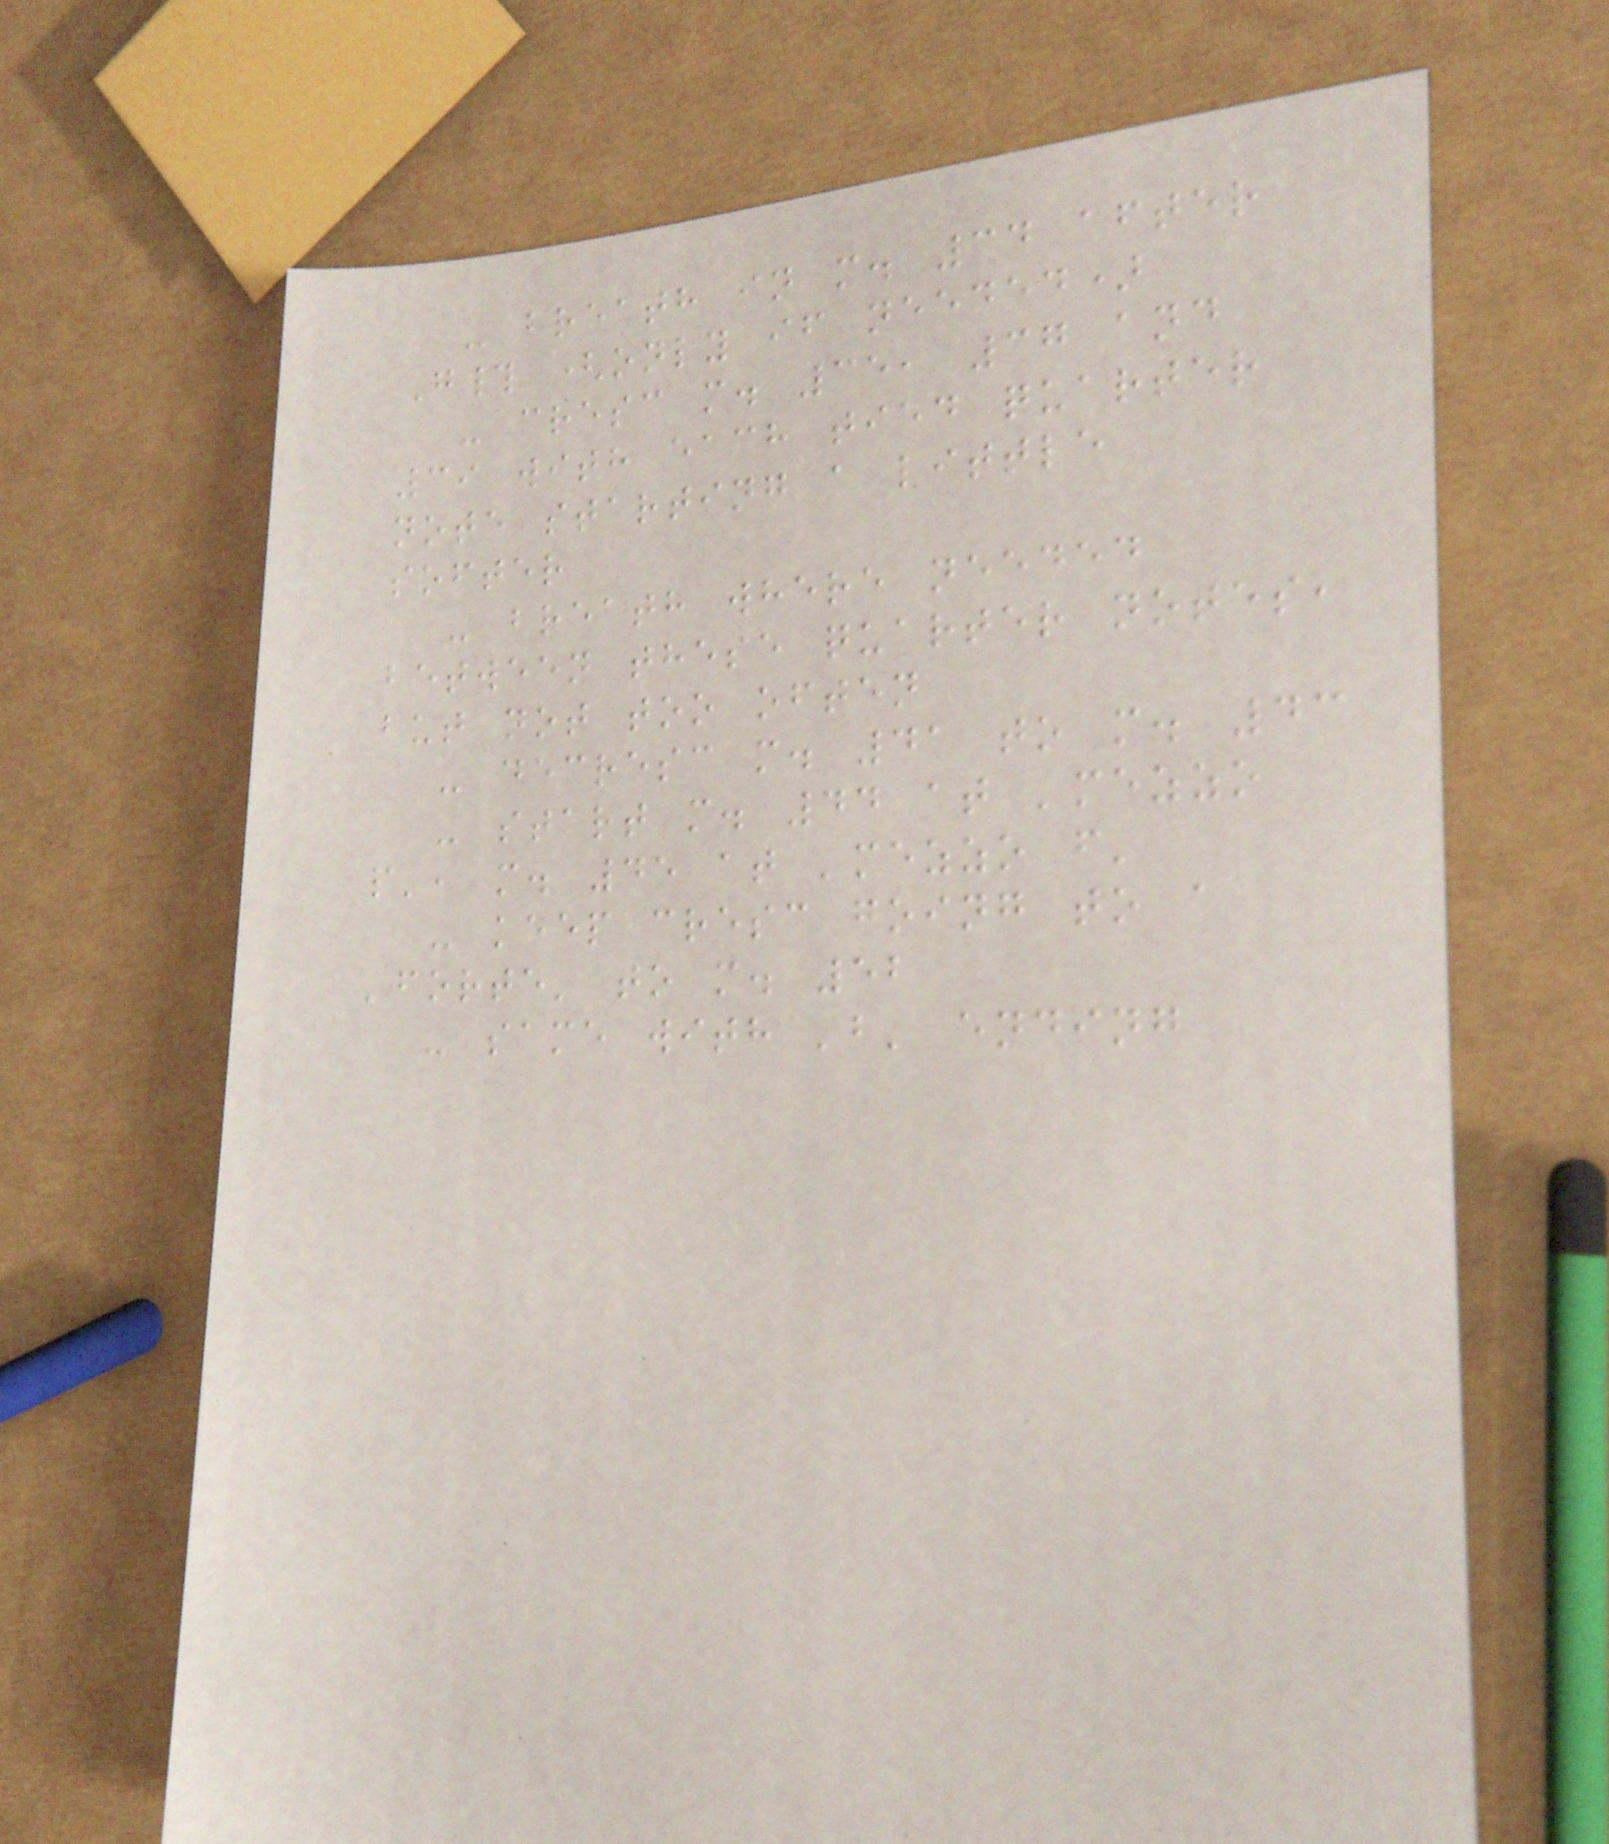- breath in m. 34 after
G# (only if needed)
- cresc m. 35, 37 and
39 with each tied quarter
note starting a little
softer
- breath where needed
between these quarter notes,
but not too often
- decresc m. 41 to m. 43
- start m. 44 at 'mezzo
p', m. 45 at 'mezzo f'
- keep cresc going to a
'forte' to m. 52
- same with 'b' ending
